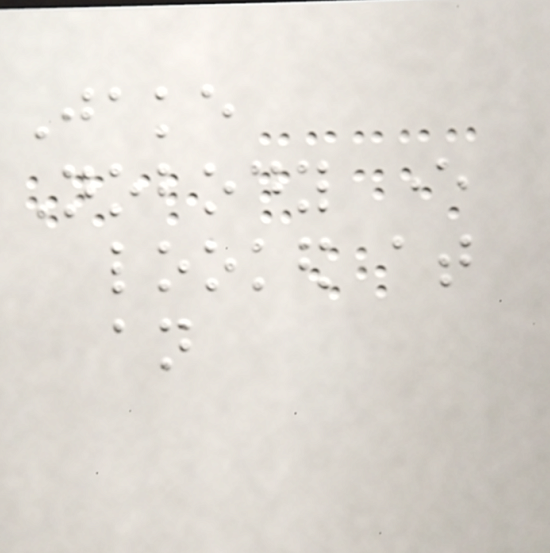Jake
Nobody ever
looked at
an
